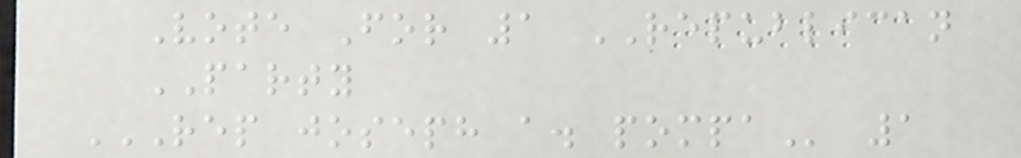Vote For 1 REPUBLICAN
PARTY
REP JOSEPH A. POMPA 1
